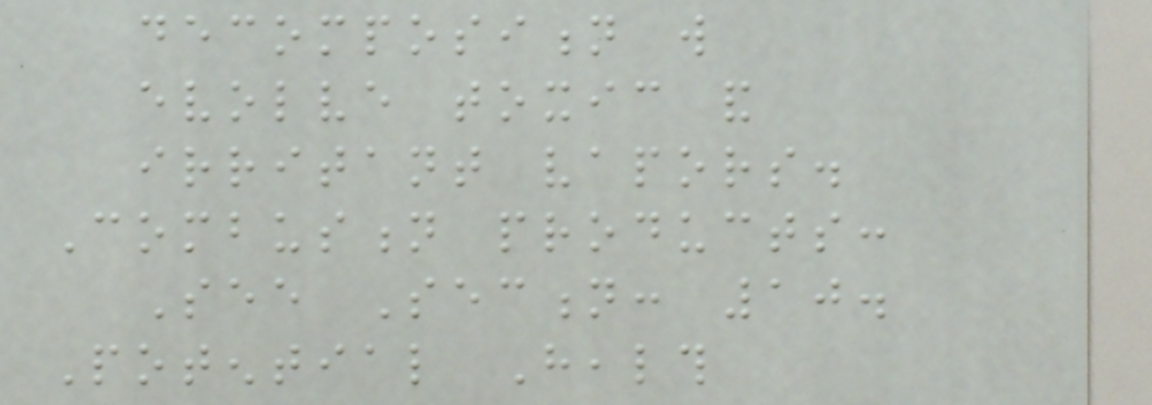decomposition will
evolve toxic and
irritant vapors.
Combustion products:
See Section: 10.
Potential Health
